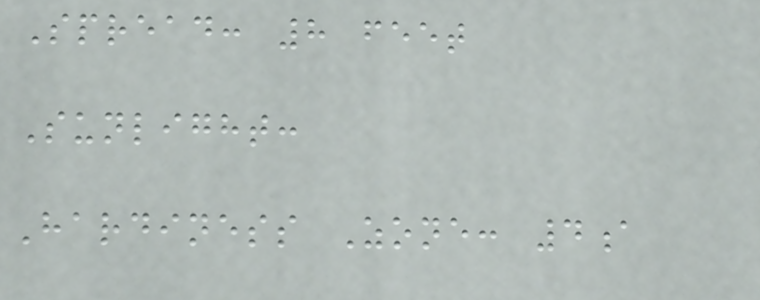Spread: 8 feet
Sunlight:
Hardiness Zone: 4a
